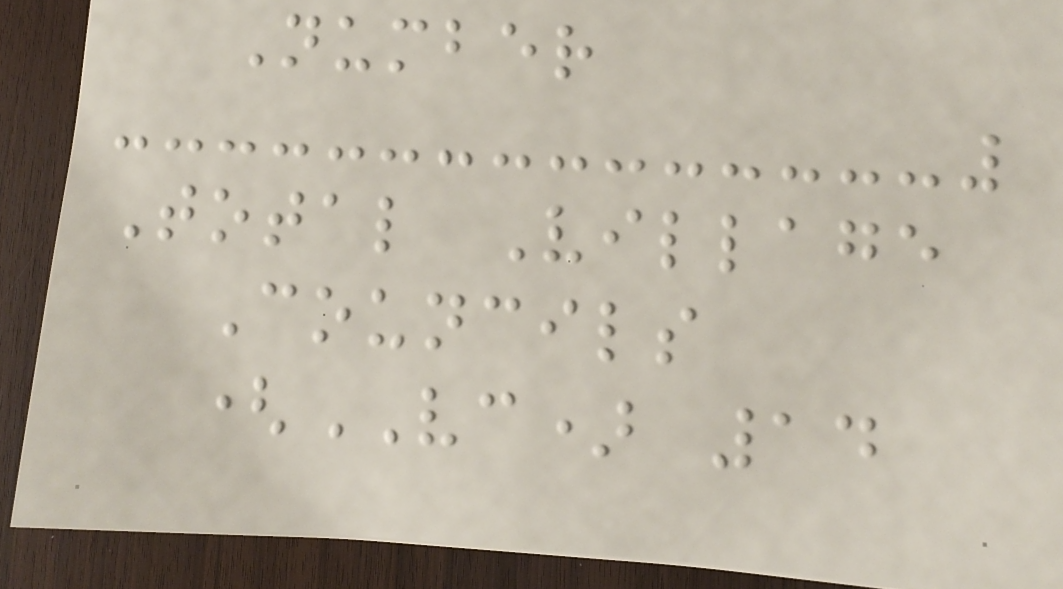Number
Total Village
Councils
(VC) 14
